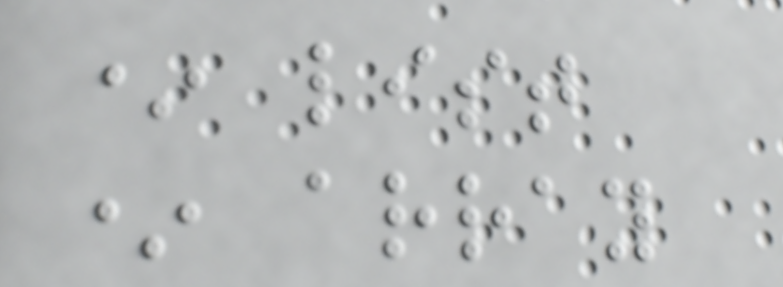* list
* array
